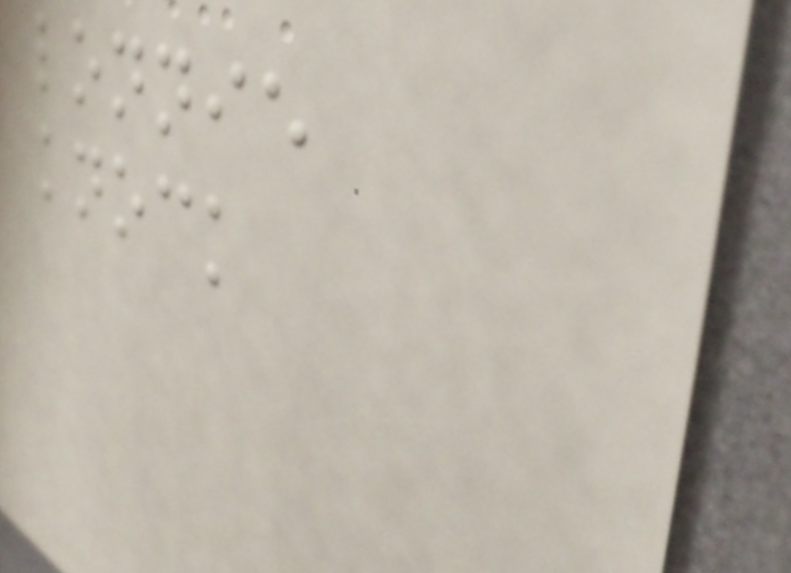lonnie
knock
